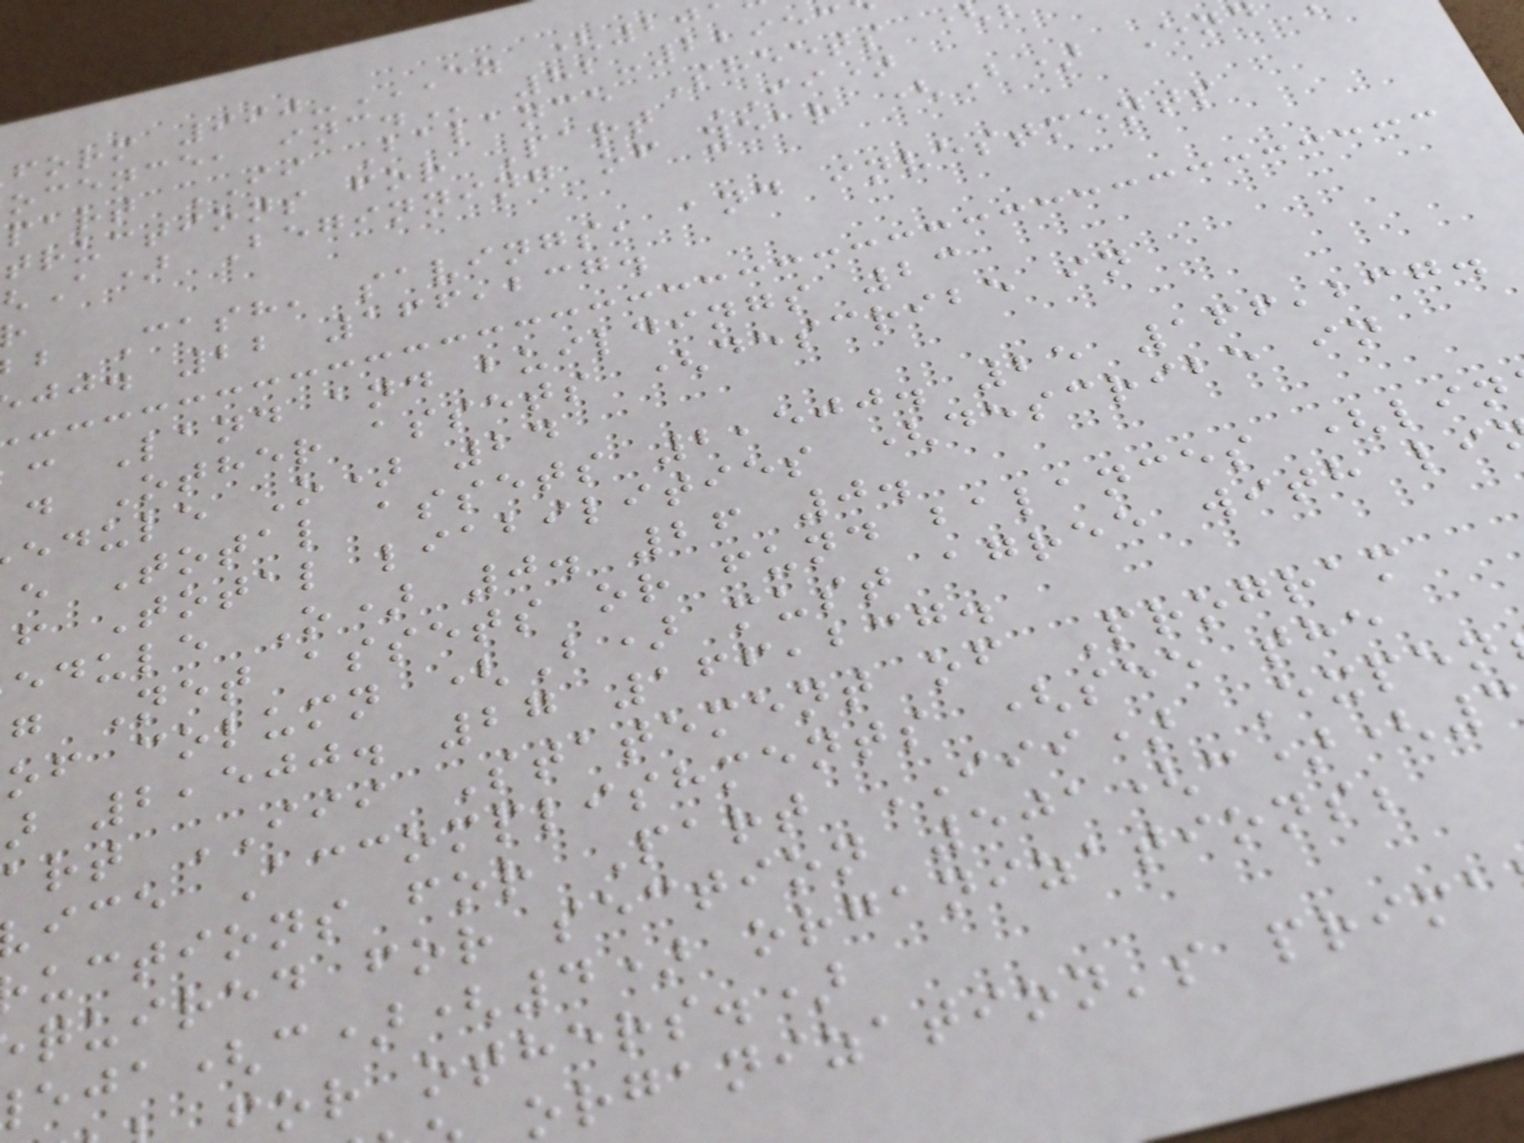part II Balance Sheets
tructions for Part II)
A) Beginning of year (B) End
b Cash, savings, and investments
jj. 22 166,237.
c Land and buildings 23
d Other assets (describe in
edule O) 24
e Total assets 2,500. 25 166,237.
f Total liabilities (describe in
edule O) 0. 26 0.
g Net assets or fund balances (lin
of column (B) must agree with li
2,500. 27 166,237.
art III Statement of Program
ice Accomplishments (see the
uctions for Part III) Expen
quired for section 501(c)(
(c)(4) organizations;
or others.)
organization's prima
